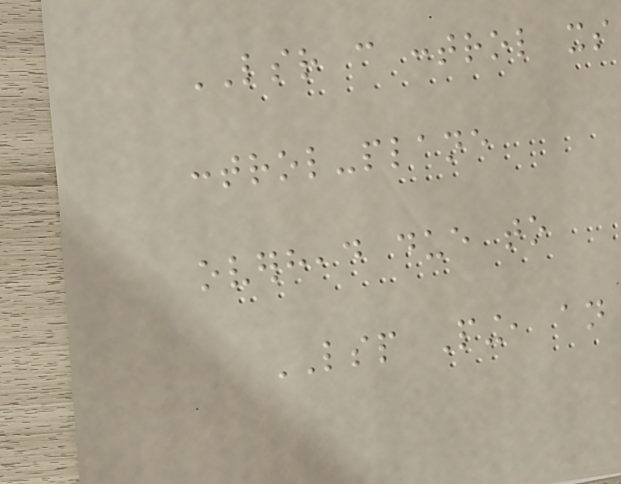LSR can control its
control-plane
overhead due to
LSP Ping, an
